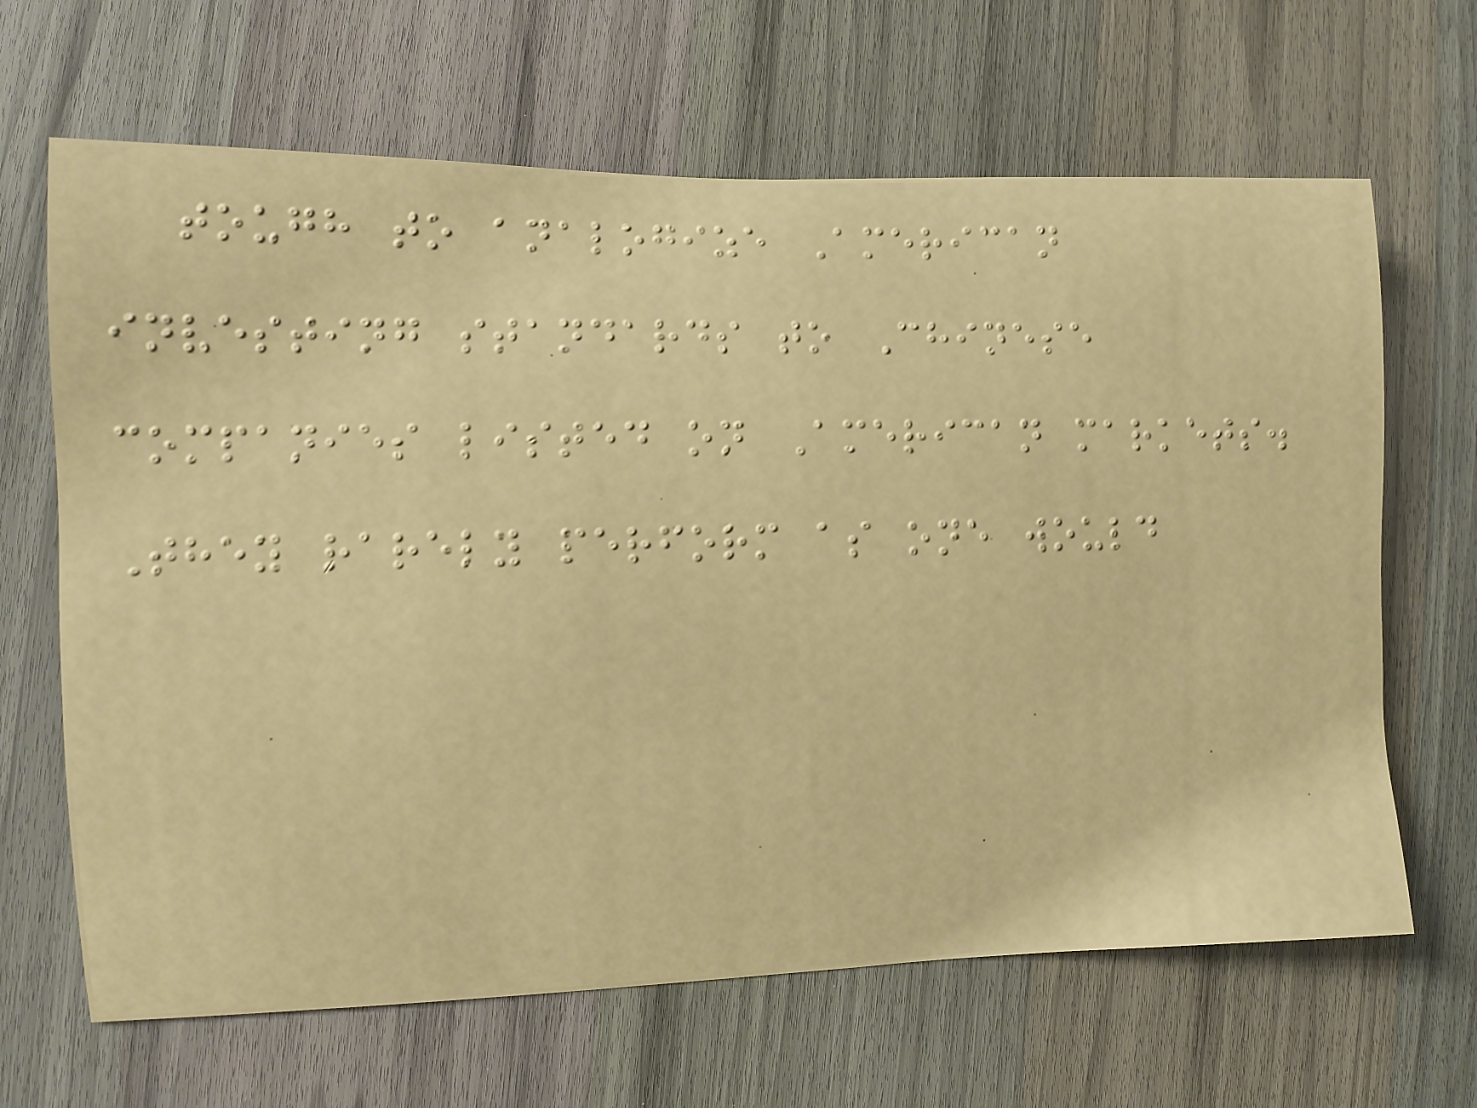tough to analogize American
investing standards to Chinese
companies listed on American markets.
They rarely perform as one would
